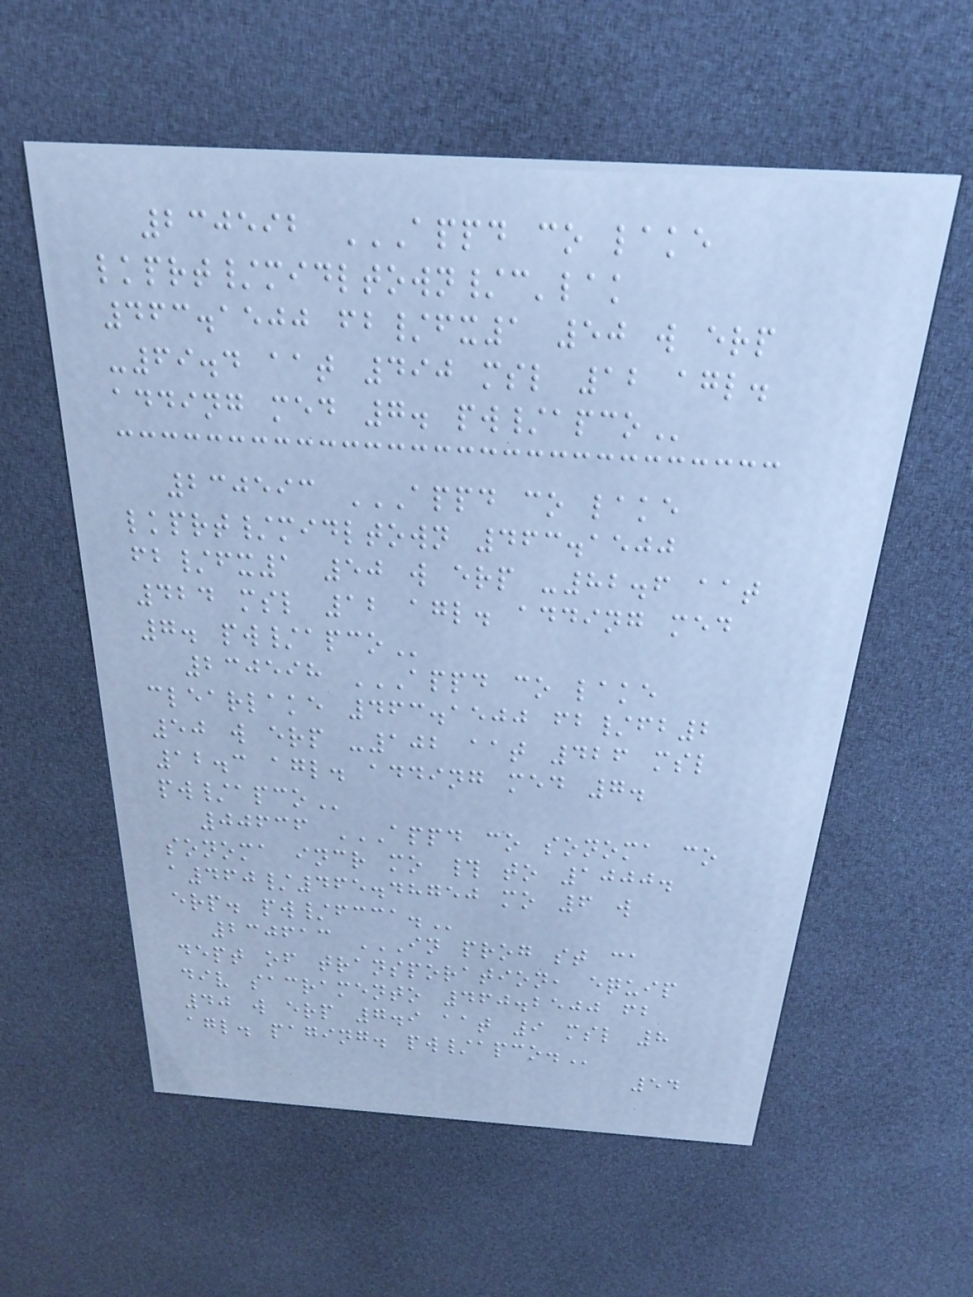230592 APPD CO LAKE
LKPRT/MIDLTOWN/C'LAK
463.1500 FB/FX1 50 W ERP
-69.4 AAT 490 MSL 12 AGL.
ADDING MED 7. PW/APCO
230593 APPD CO LAKE
LKPRT/MIDLTOWN 463.1500
FB/FX1 50 W ERP -82.6 AAT
424 MSL 12 AGL. ADDING MED
7. PW/APCO
230598 APPD CO LAKE
CLEARLAKE 463.1500 FB/FB2
50 W ERP -102 AAT 426 MSL
12.3 AGL. ADDING MED 7.
PW/APCO
00636 APPD CO SONOMA CO
SONOMA INCR MO # TO 1000.
A460/465.48750 MO 6 W
ERP. PW/FCCA.
230613 IN PROG ST CA
DEPT OF TRANSPORATION, EQUIP
DIV SACRAMENTO 460.2500 FB
40 W ERP 7.9 AAT 9 MSL 8
AGL. PAGING. PW/APCO.
54
